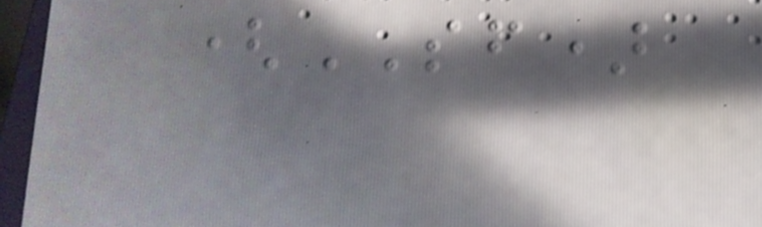(SF)
